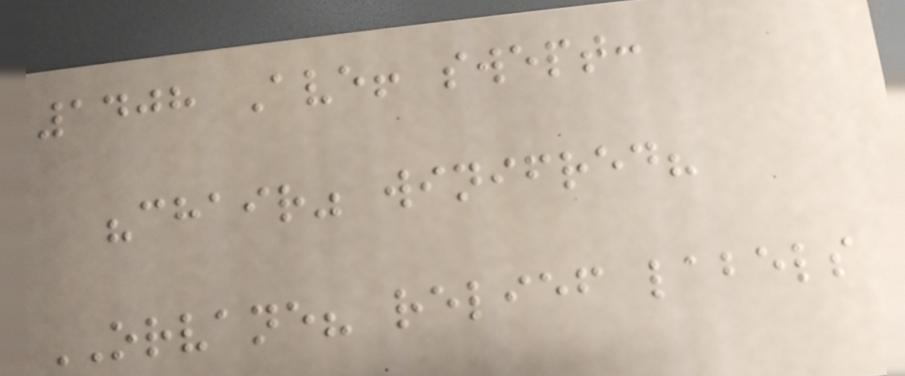1408 Ave! swept:
"chair" winifred?
ORVANE? relief labels
